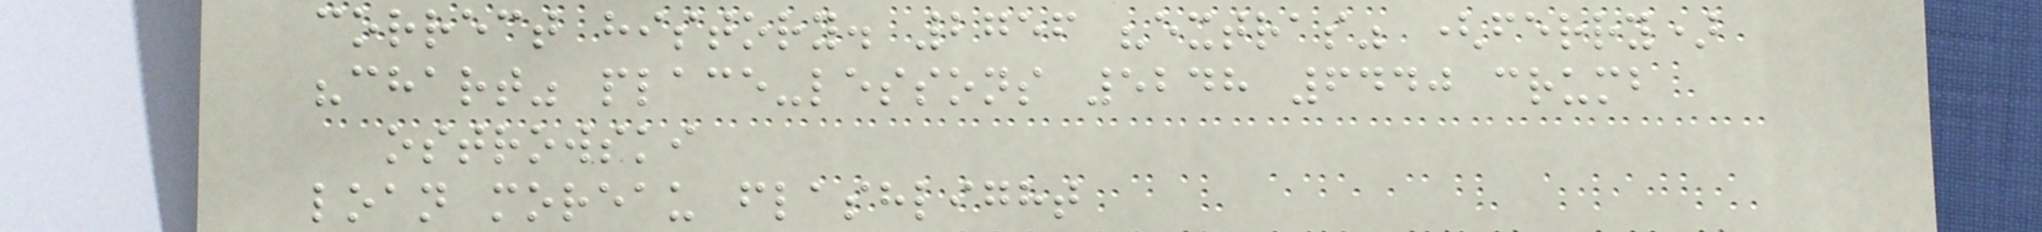correct history. 2756 "extras" (ferry)
"chart" place-lessons 5248 6440 crumb
ostrowski
loan moreau flashlight
